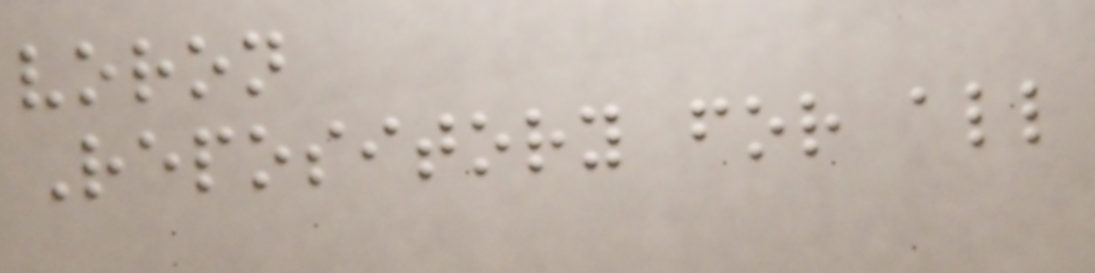voron
Repository for all
